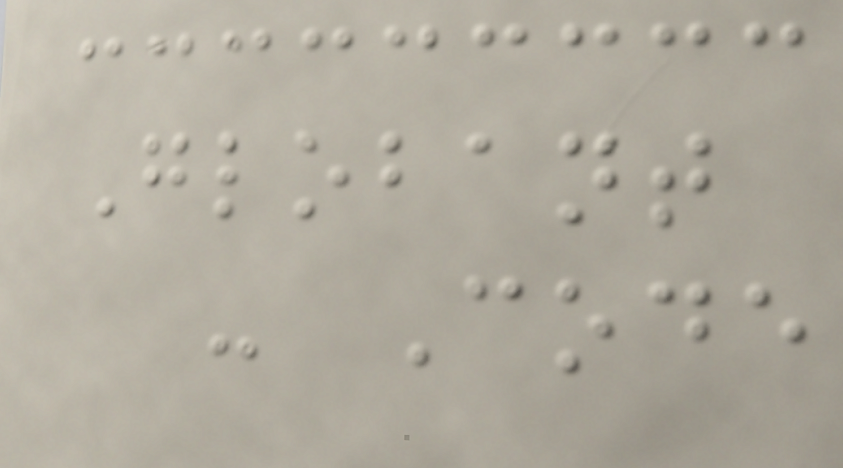Globant
- Code
